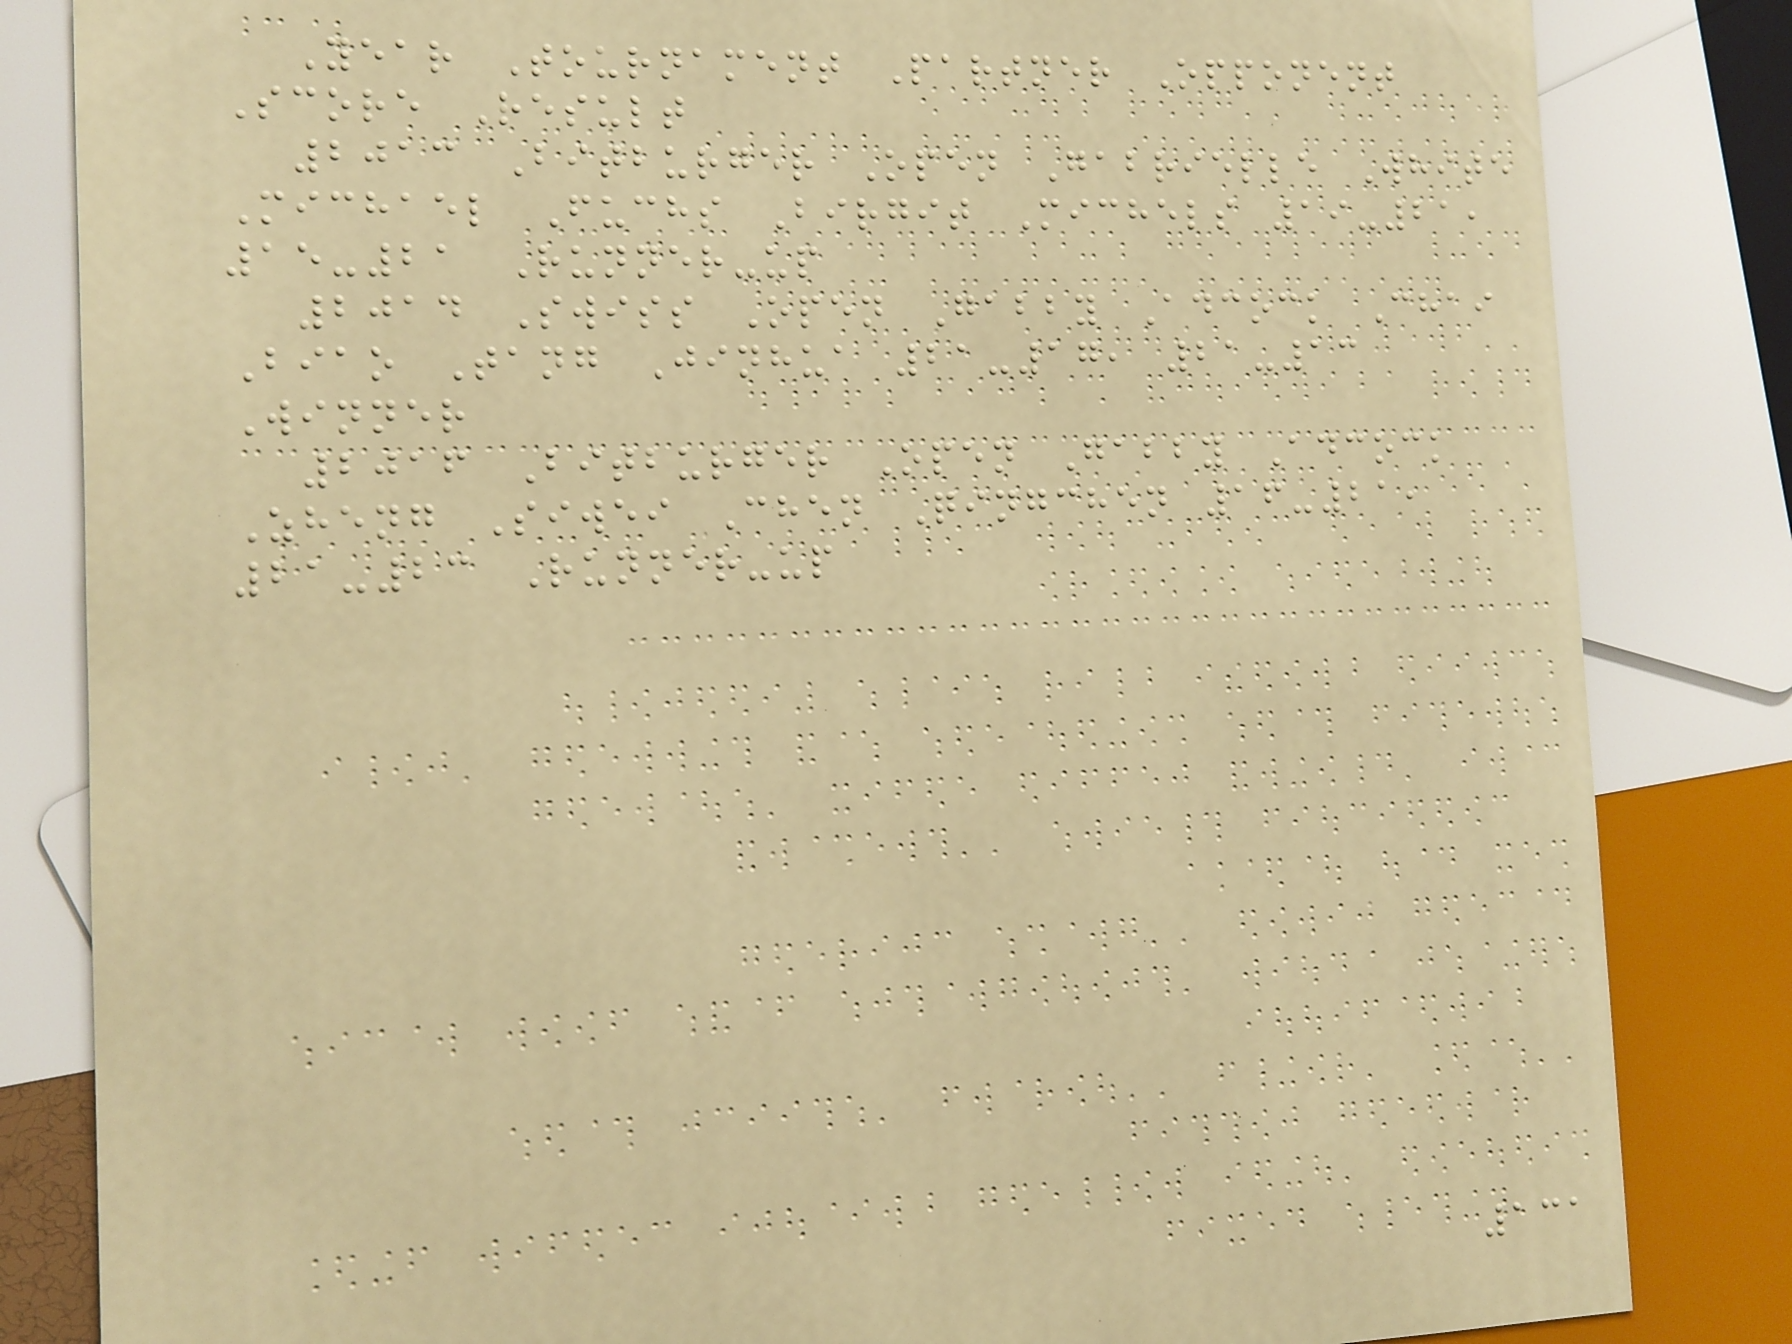Year Tournament Partner Opponent
Score Result
2013 Bitburger Open Gabrielle White
Michael Fuchs Birgit Michels 19-21,
15-21 Runner-up
2014 Swiss Open Gabby Adcock Chai
Biao Tang Jinhua 21-17, 21-13
Winner
2016 Bitburger Open Gabby Adcock
Zheng Siwei Chen Qingchen 16-21,
21-23 Runner-up
131
